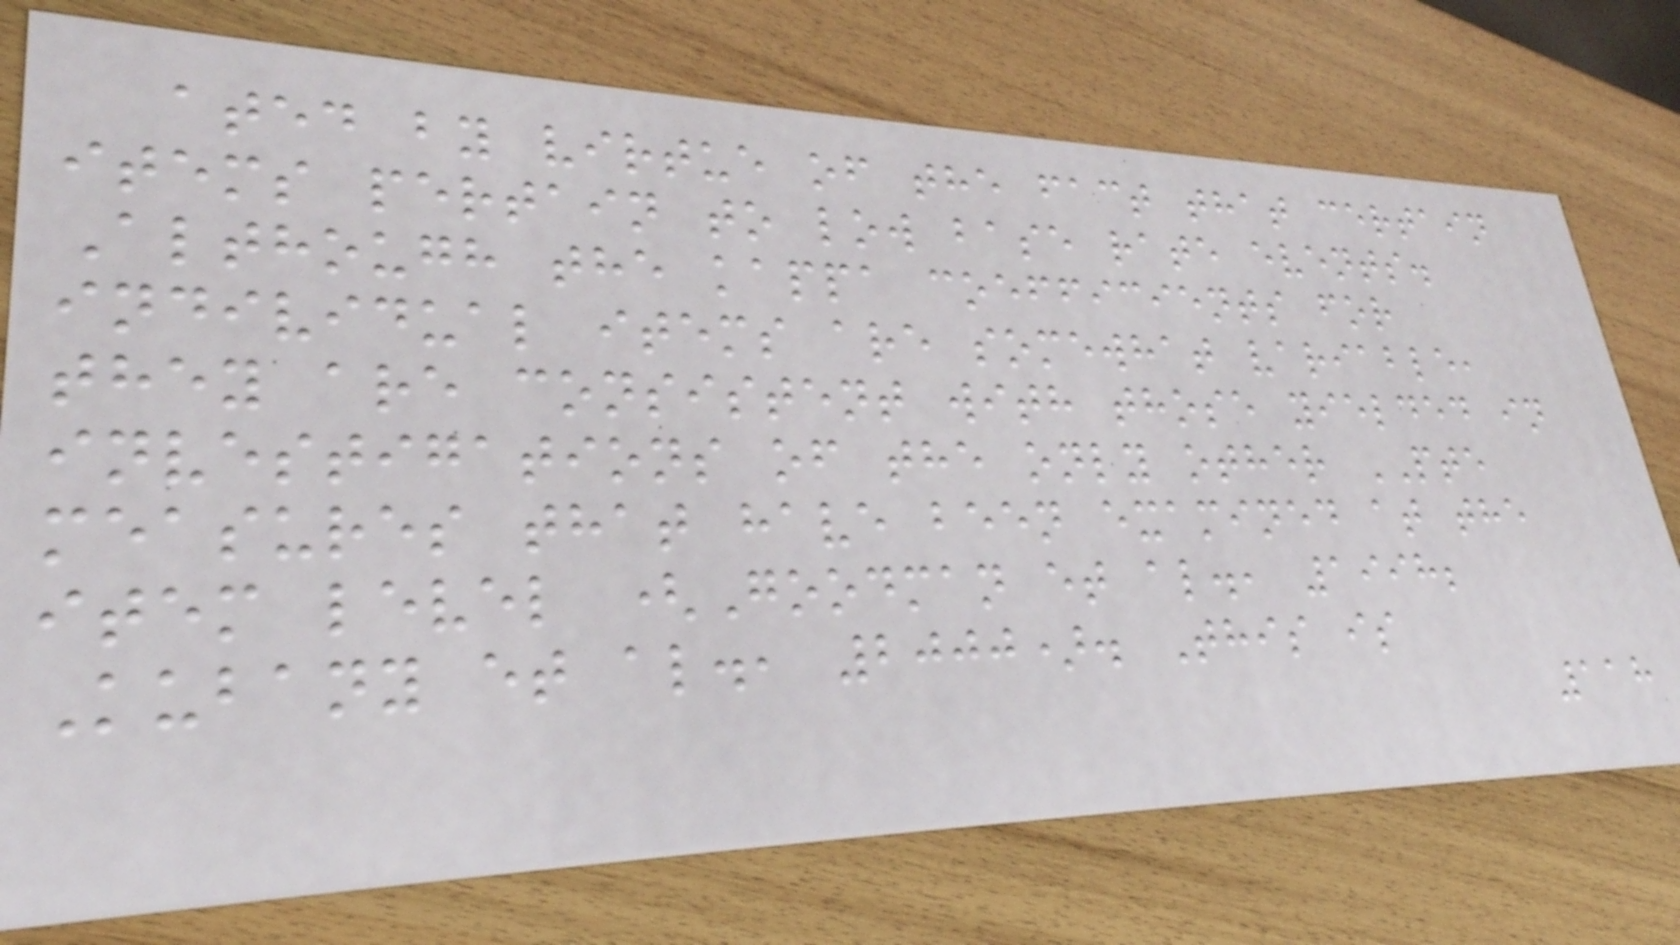ated by virtue of the fact that certain
items pertain to low base rate events.
Although the kappa coefficients for
individual items are somewhat variable,
they are consistent with those yielded in
investigations of the only other PTE
measures that have been examined at the
item level (Goodman et al., 1998;
Kubany et al., 2000). This is
118
